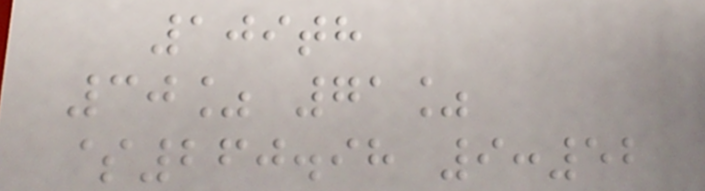109th
30% 71%
$260.98 9:52
